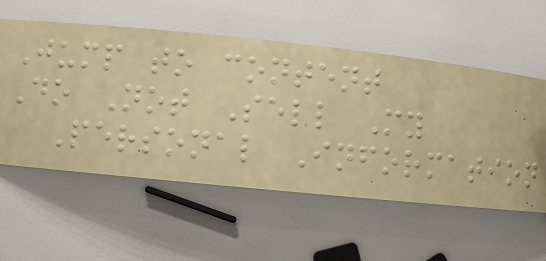Jump to content
Do Not Sell My
Personal Information
